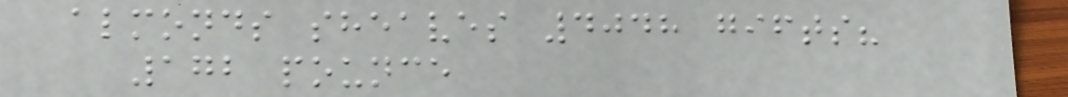almonds sheaves 4048 gifts?
172 pounce
